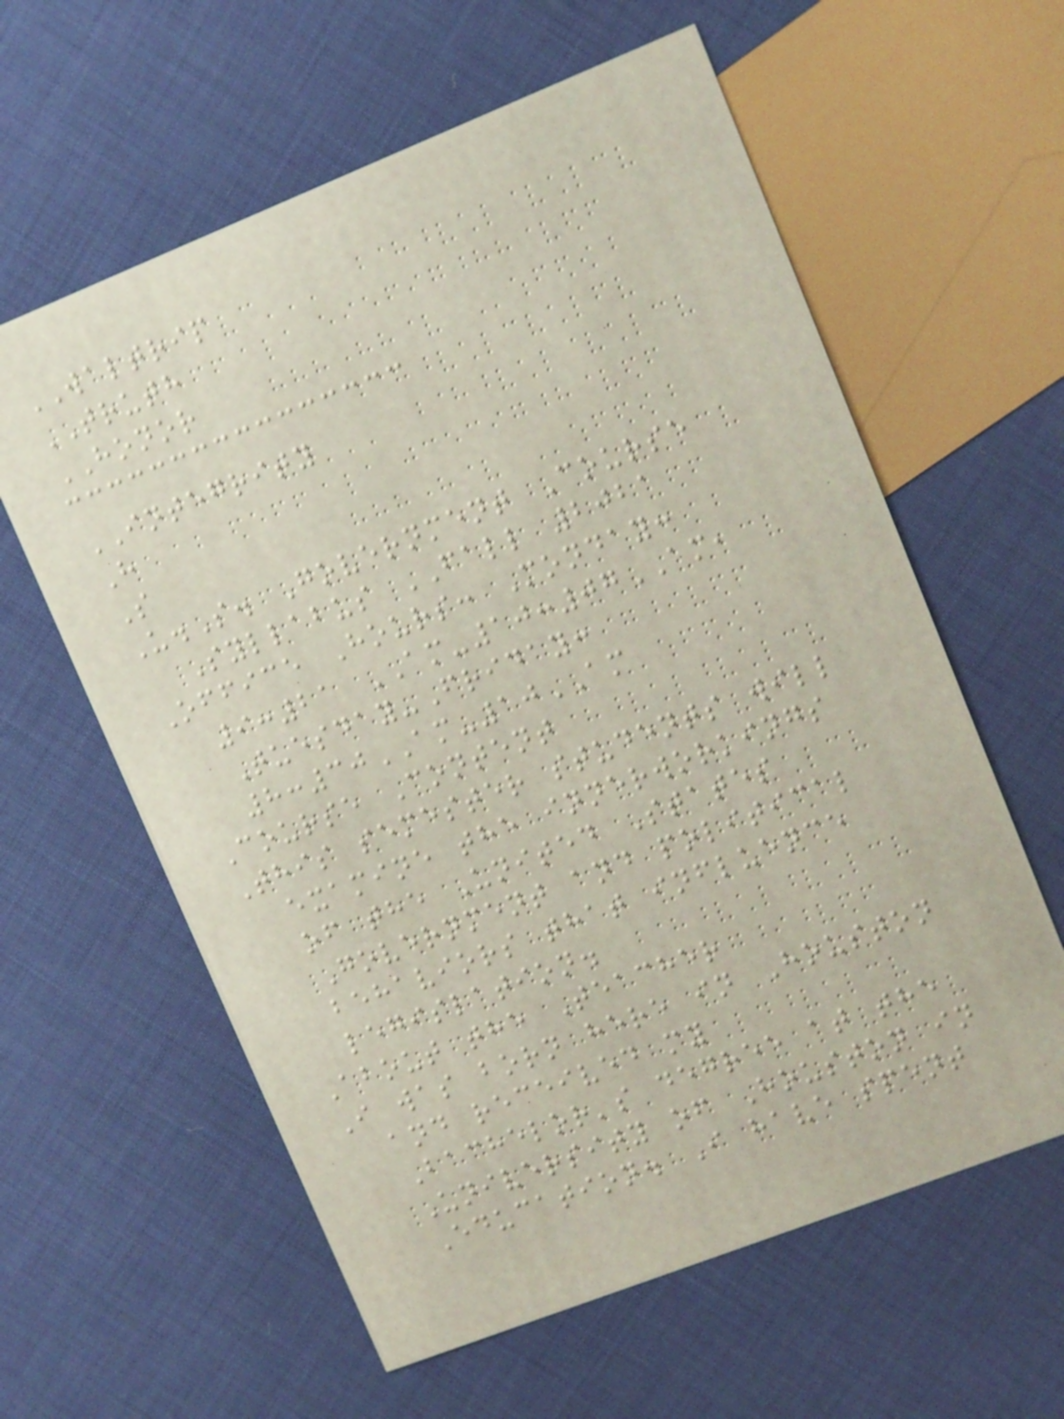WALTRIP
TRUTH
HONOR
INTEGRITY
H
S
U.S. Government Course
Syllabus FALL 2021
Office Hours: Monday:
9:21 AM-10:07AM,
Tuesday-Friday:
8:30AM-10AM
Course Content
This semester students will
examine the innerworkings
of the United States
Government and political
behaviors that influence
legislation.
About the Teacher
I was born here in Houston
and received my
Bachelor's degree at the
University of Houston in
Education. I have spent
